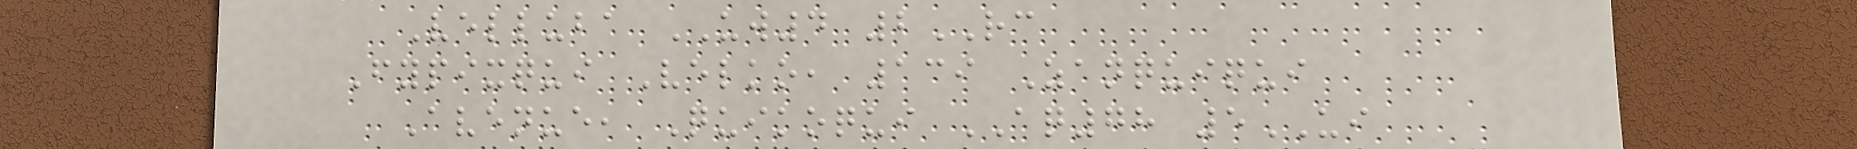Velluba UW4 2RC
Fypixqui Velko, 139 Zanquiqui
Avenue, Quikoqui AQ78 5UI
